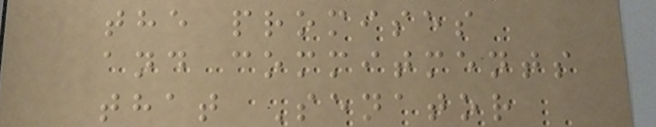the promises
and commitments
that Senator
